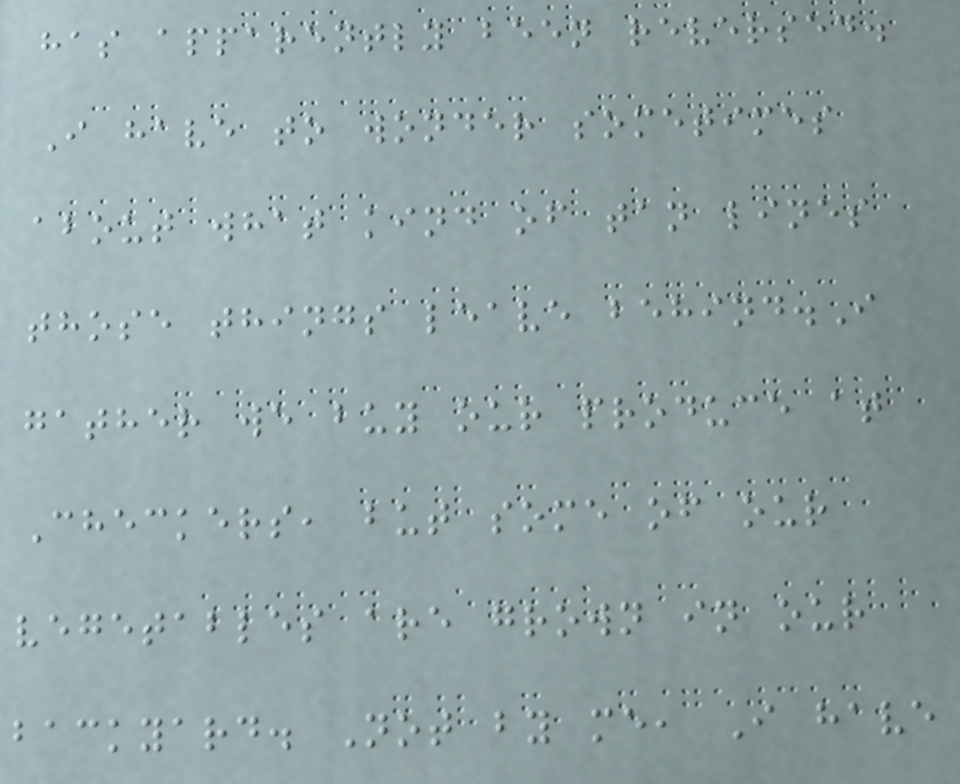has apparently been reversed.
I have to wonder sometimes
about what kind of tan lines
those things leave behind.I
gather we buy our produce at
Checkers, but some of our
vegetables are grown in our
backyard. Not by me, I have
